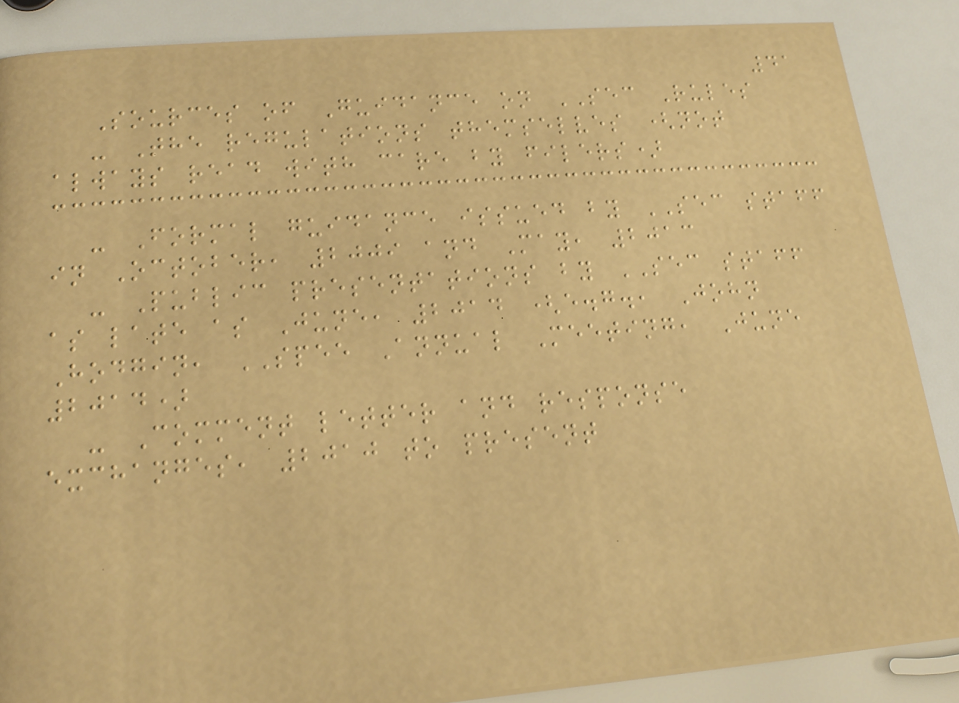41
Sources of Guidance on SEC Rules
- The regulations themselves (not
always read with care by filers)
- Formal guidance issued by SEC staff
in October, 2009 and May, 2013
- Public presentations by SEC staff
as late as June, 2014 (e.g., John
Hodgin, SPEE Annual Meeting, June
2014)
- Comment letter and response
exchanges, 2010 to present
